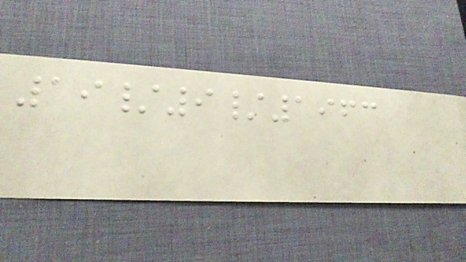19/9/1963
